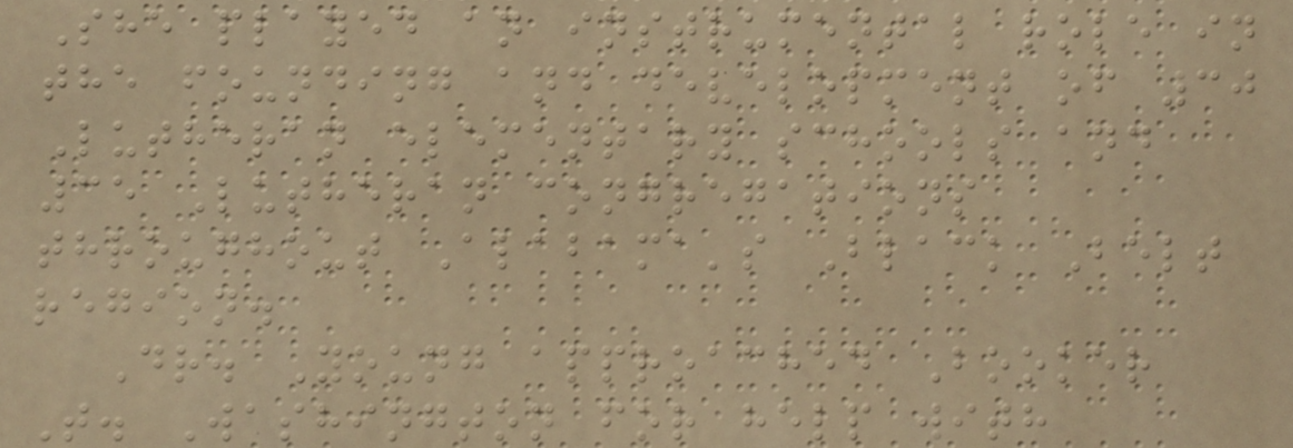She played an instrumental role in
the founding and development of 30
Lutheran elementary schools and
35 Lutheran congregations
throughout Alabama's Black Belt
region.
Dr. Young approached Booker
T. Washington for help with
